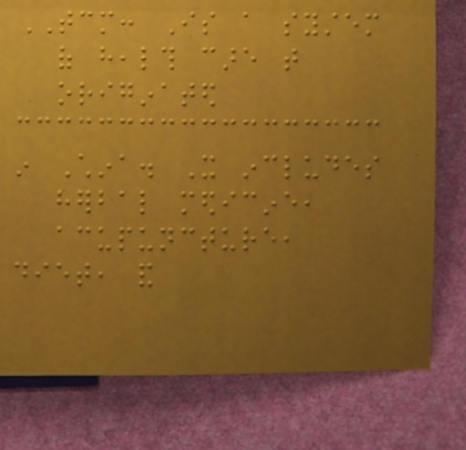TCM: Is a system
of health care that
originated
in China. It includes
herbal medicine,
acupuncture,
diet, and
